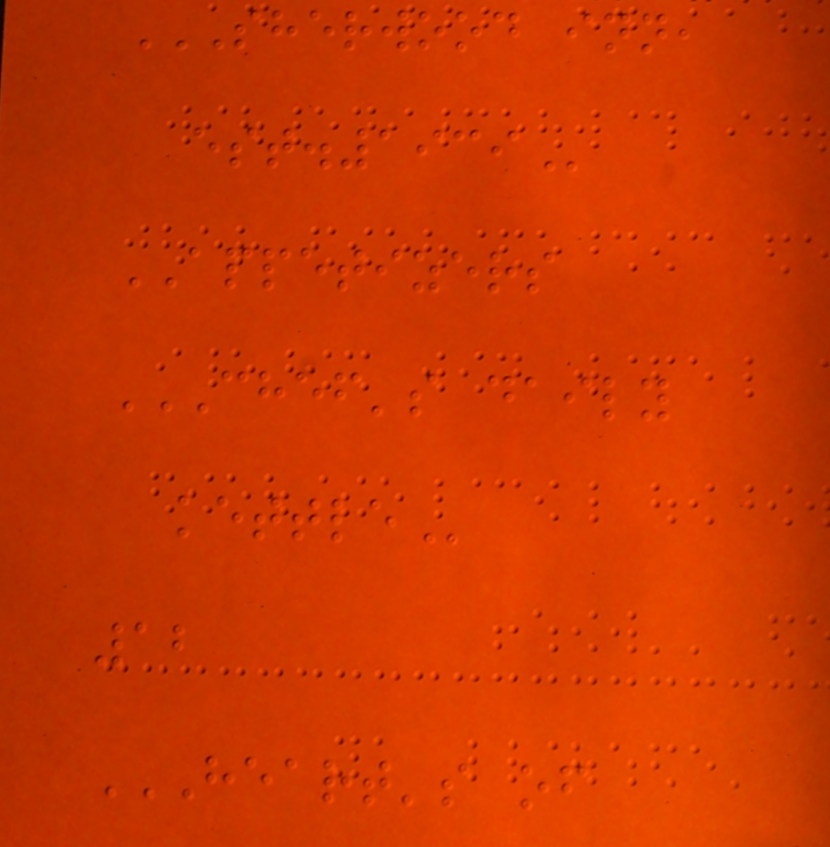SHERWOOD INN,
EST.1939
APPETIZERS
CHEF'S DAILY
KETTLE
12
HEART'S OF
